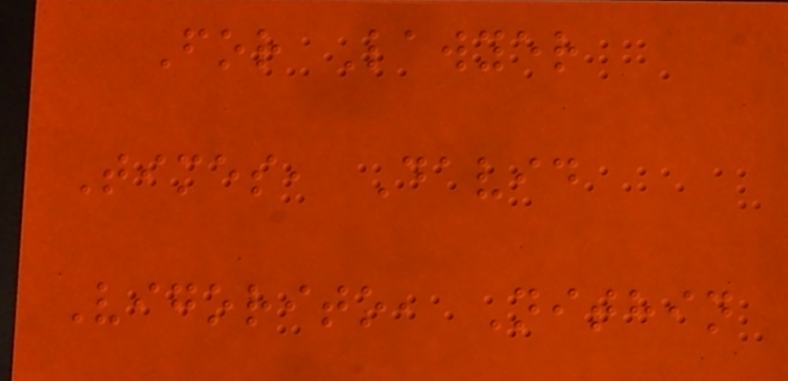For Lawyer
Times, David
Vigorito, Nithin
